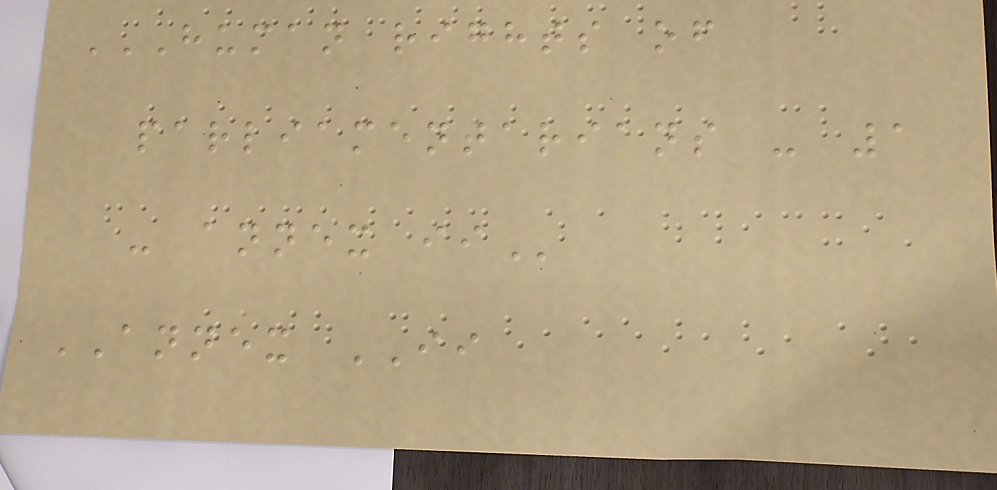HUMAN RIGHTS OF
PARLIAMENTARIANS - 1
- ANNEX II
ANNEX II
